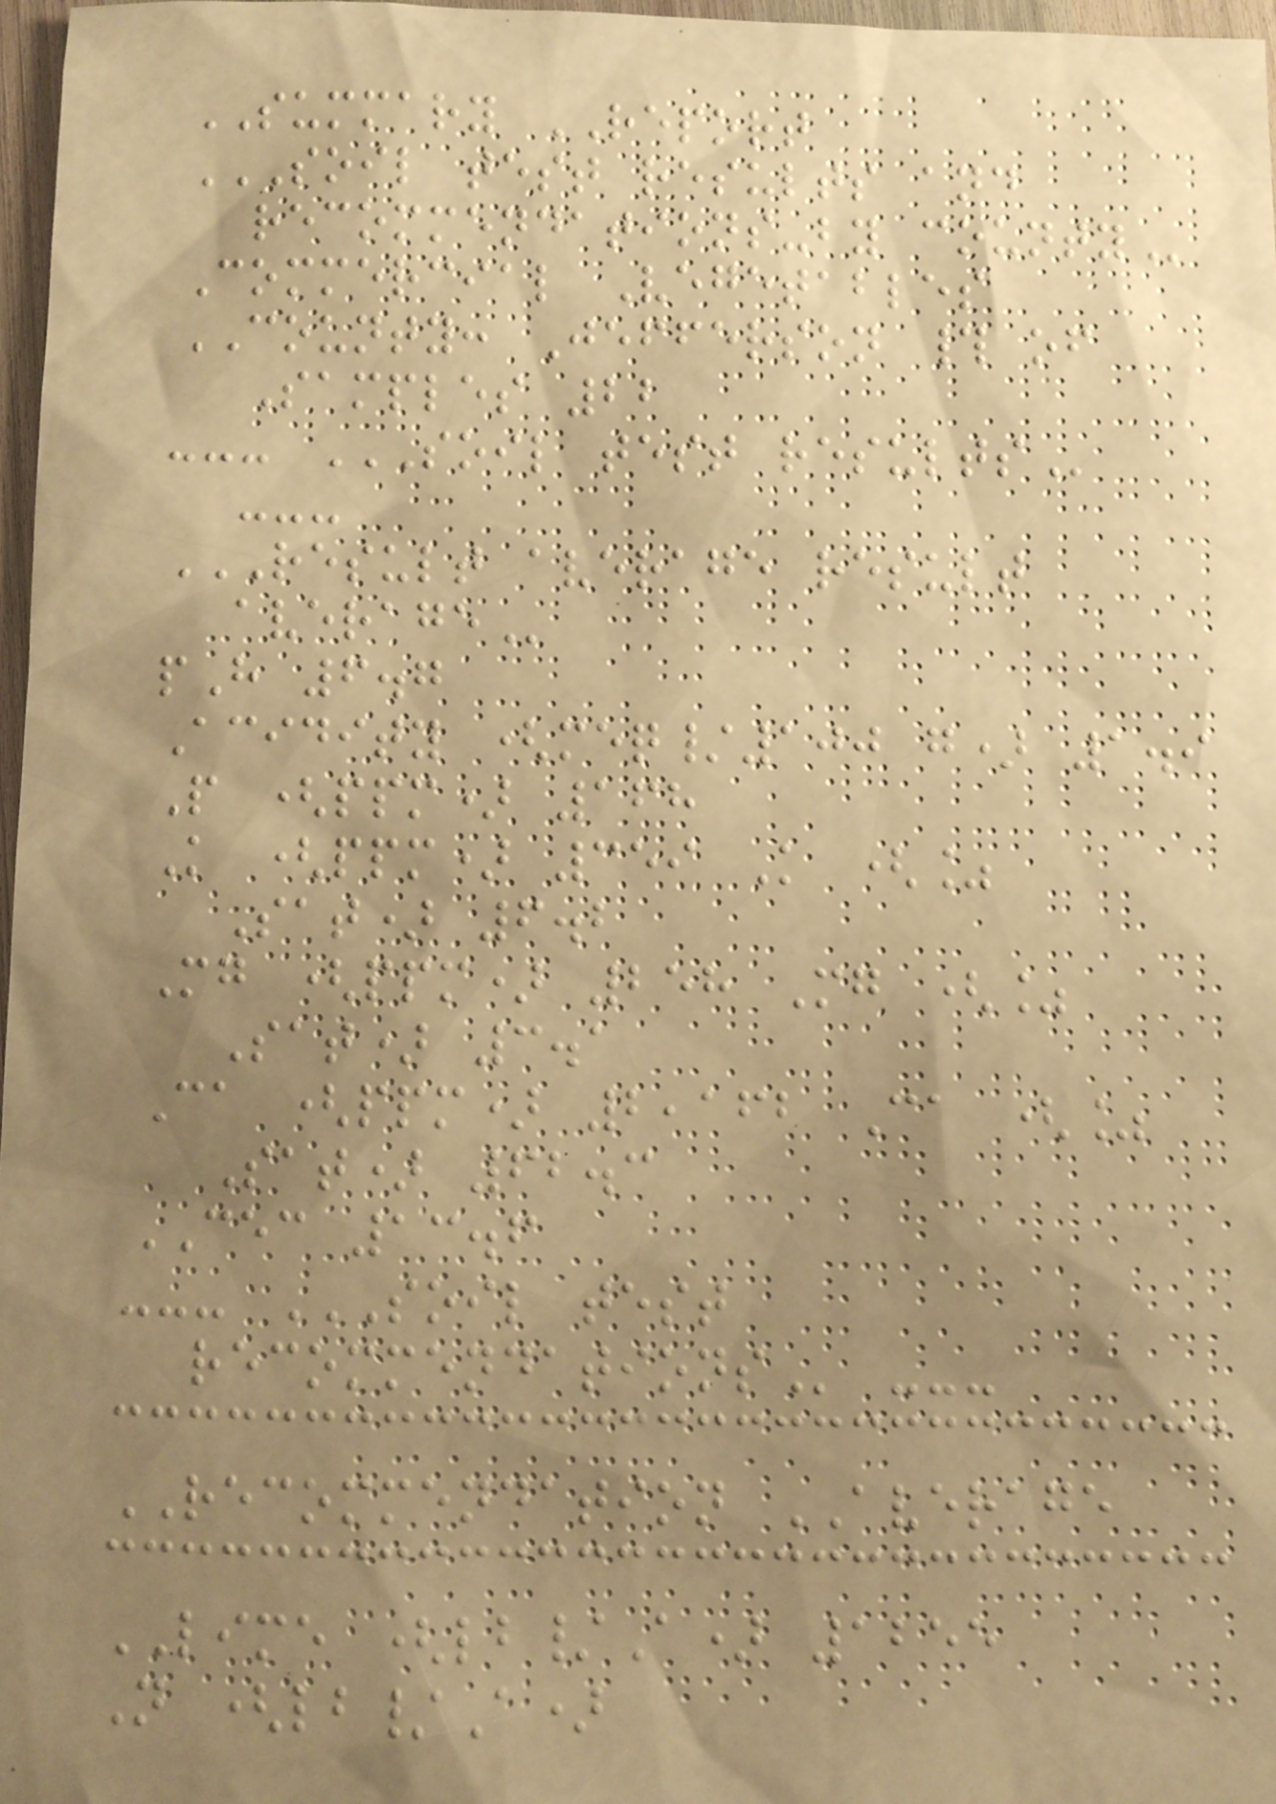SUMMARY REPORT
SOIL TEST RESULTS AND
RECOMMENDATIONS-BY COUNTY
Commercial Vegetables
COUNTY: Jefferson # of
Samples 22
--- SOIL TEST RESULTS
---
RESULT AVERAGE RESULT
AVERAGE
pH 6.7
Acidity (meq/100 g) 1.9
P (ppm) 168
K (ppm) 359 K (%
Sat) 6.2
Mg (ppm) 258 Mg (%
Sat) 3.1
Ca (ppm) 2,162 Ca (%
Sat) 62.3
CEC 13.6
--- SOIL TEST
RECOMMENDATIONS ---
RECOMMENDATION AVERAGE
LIME (lb/A) 1255
N (lb/A)
